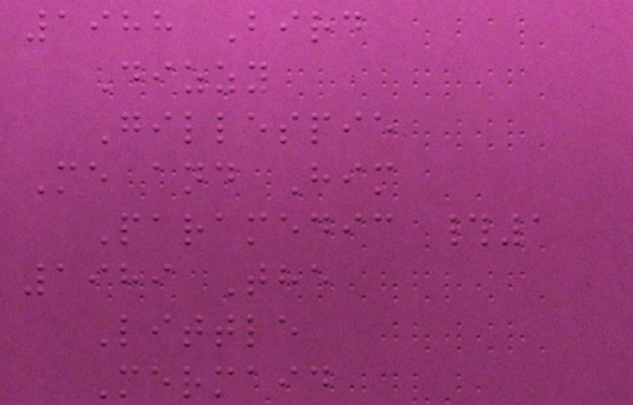1988 Bird
Dizzy
Gillespie
Me and Him
Paramedic #1
1989 The
Little
Mermaid
